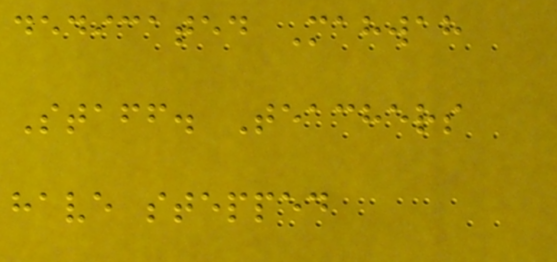dedicated Mahwah
Staff. Teachers
have stepped
